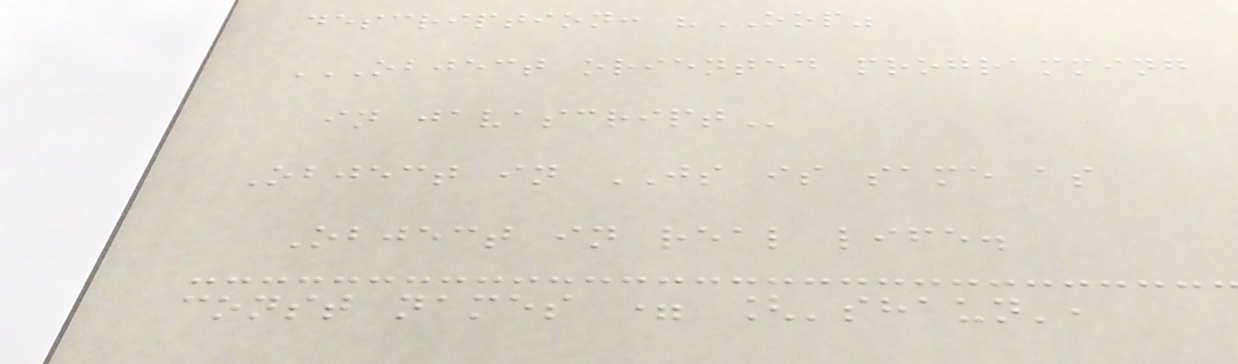description: "OOP"
OBJECT ORIENTED PROGRAMMING
IN JAVASCRIPT
Object in JS is same as
Object in real life.
const names = ['shaun',
